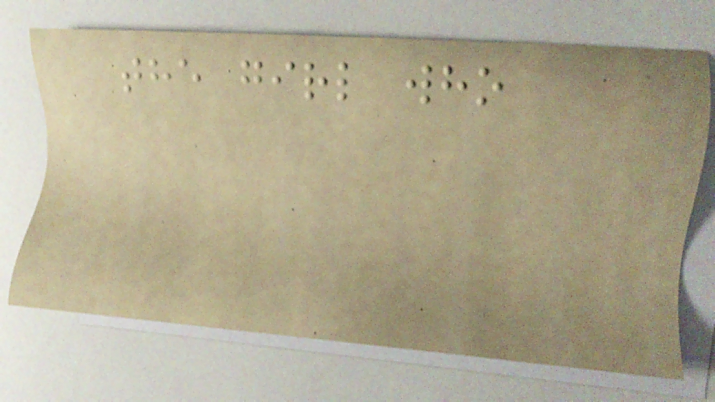the girl who
